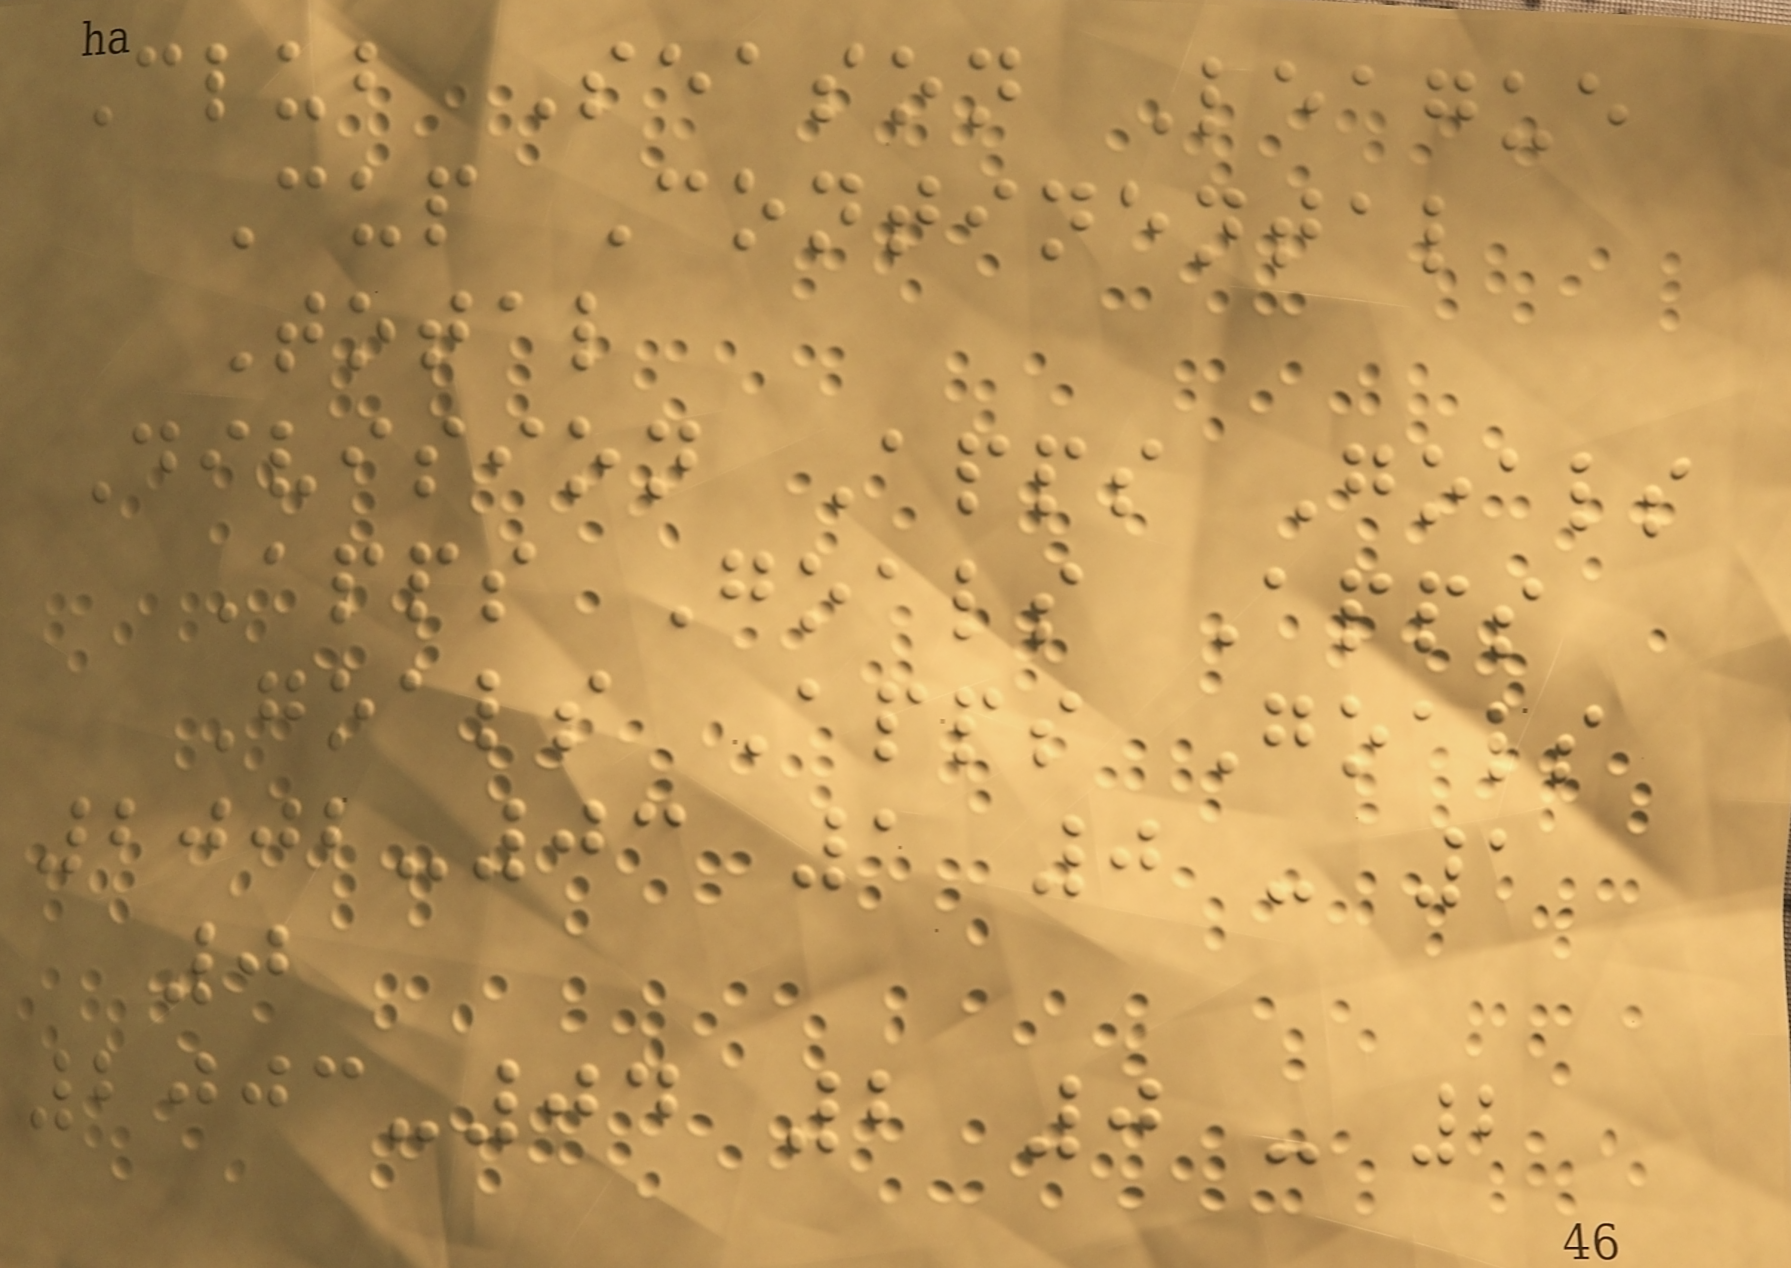Club Season League
Cup Continental
Total
Division Apps Goals
Apps Goals Apps
Goals Apps Goals
2002-03 1 0 - 1
0
2003-04 2 0 - 2
